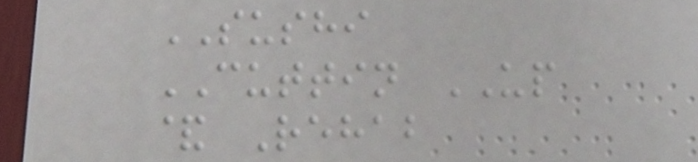SUSHI
CUTTIN UP
& Rehab
